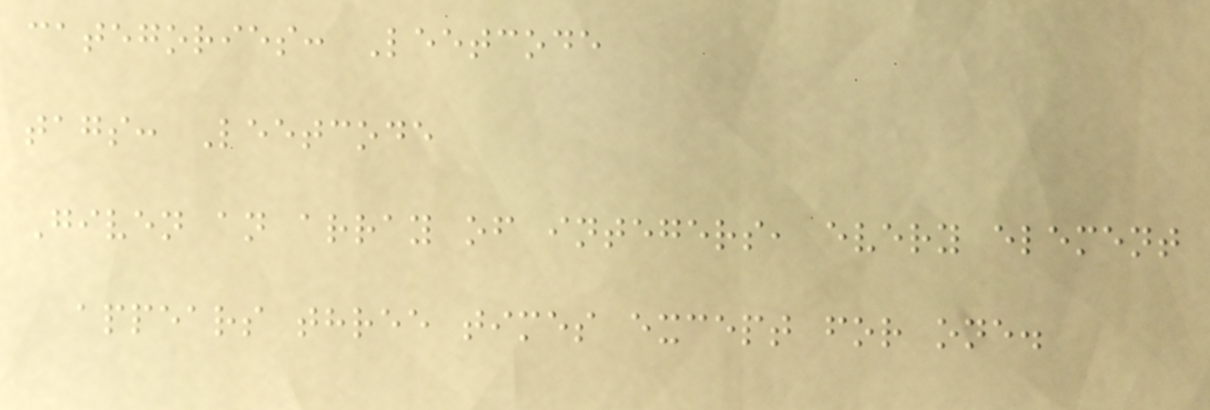categories: Leetcode
tags: Leetcode
Given an array of integers, every element
appears three times except for one.
